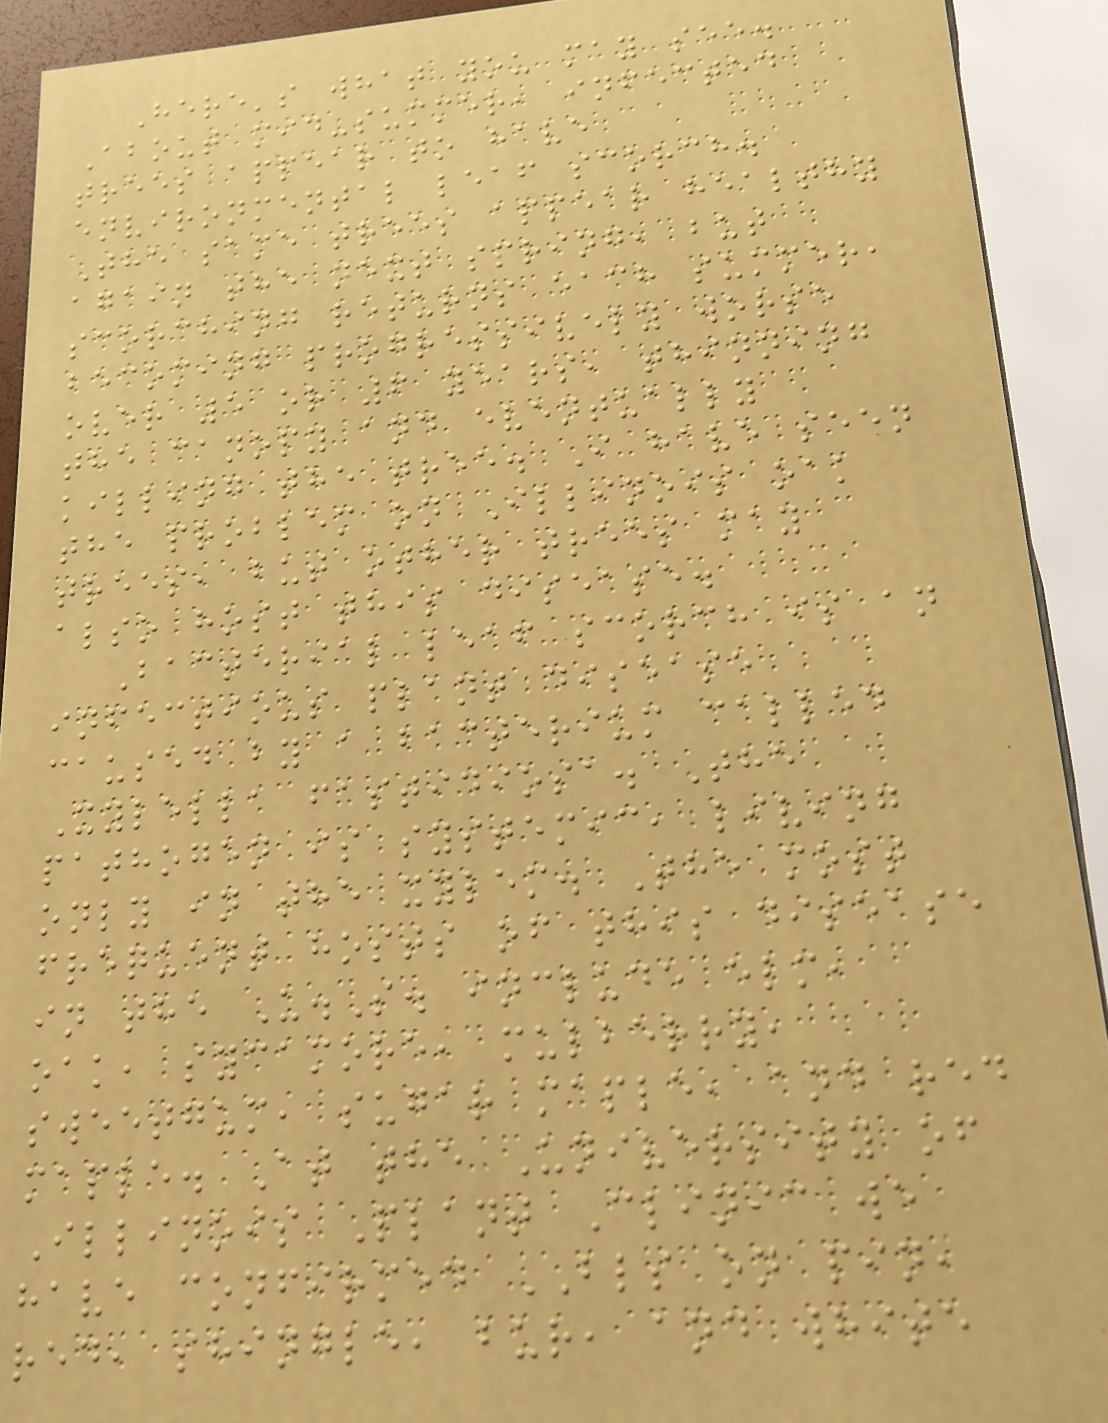Here's what you may see.
About mid-summer, infected
trees appear to have
environmental leaf scorch.
The same trees appear healthy
again the next spring, but
scorching returns each summer,
becoming progressively worse
over 5 or 6 years, thinning
the canopy and eventually
killing the tree. I have seen
the problem on Illinois oak
trees, but other trees may
also host this disease.
Bacterial leaf scorch is an
infectious plant disease
caused by a bacterium called
Xylella fastidiosa. The
pathogen is systemic, living
only in the xylem. The most
frequent hosts of this disease
in the U.S. include elm,
oak, sycamore, mulberry,
sweetgum, sugar maple, and red
maple. At the University of
Illinois Plant Clinic we
have confirmed BLS on pin,
red, shingle, bur, and white
